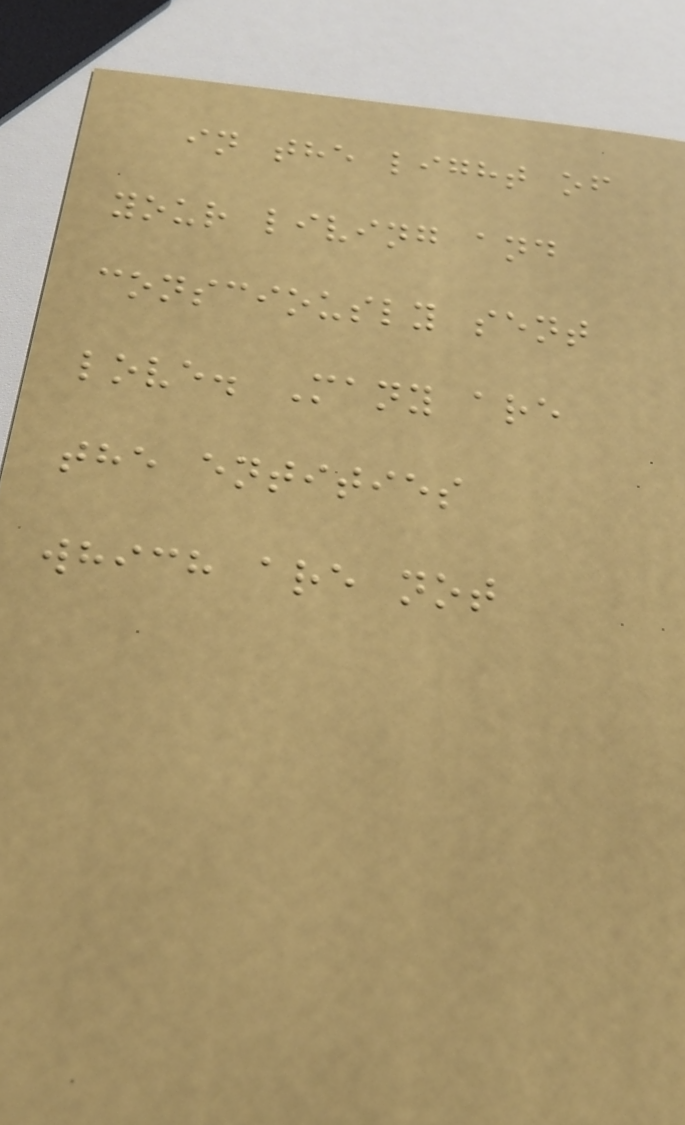in the light of
your living and
consciously sent
love. Many are
the entities
which are not
